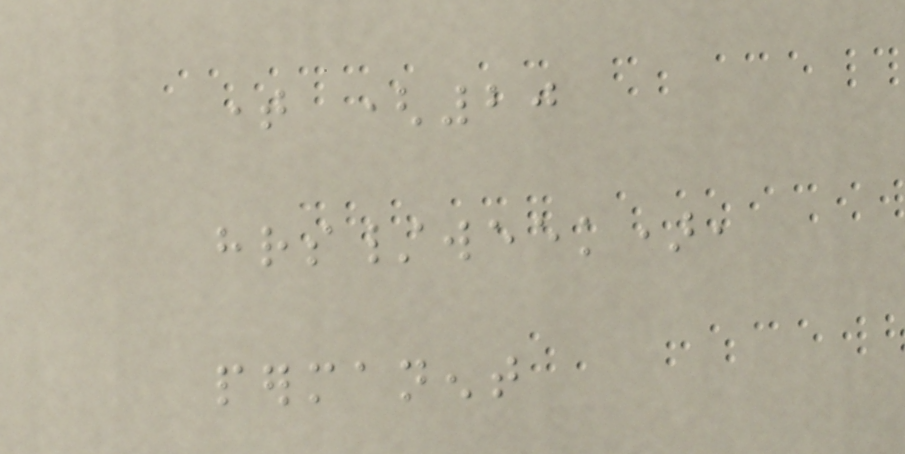time (20
hrs/week),
permanent
